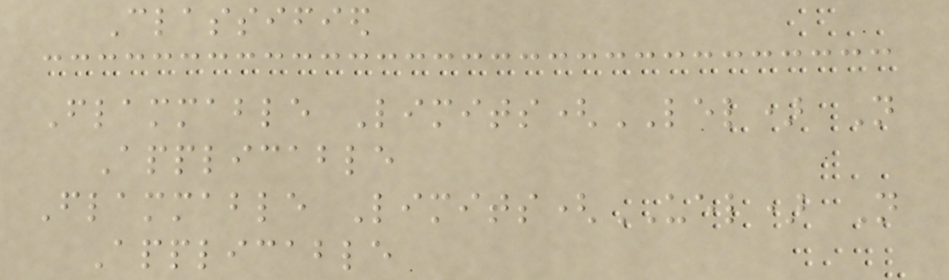Classified
Flammable Limits(LEL) Not
Applicable
Flammable Limits(UEL) Not
Applicable
